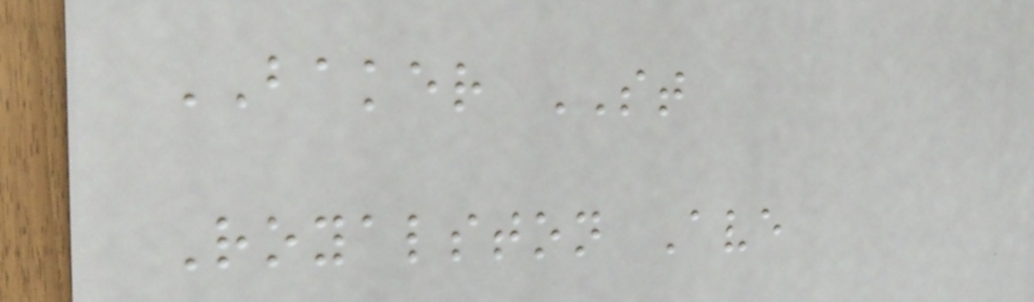BAKER ST
Royalston Ave
